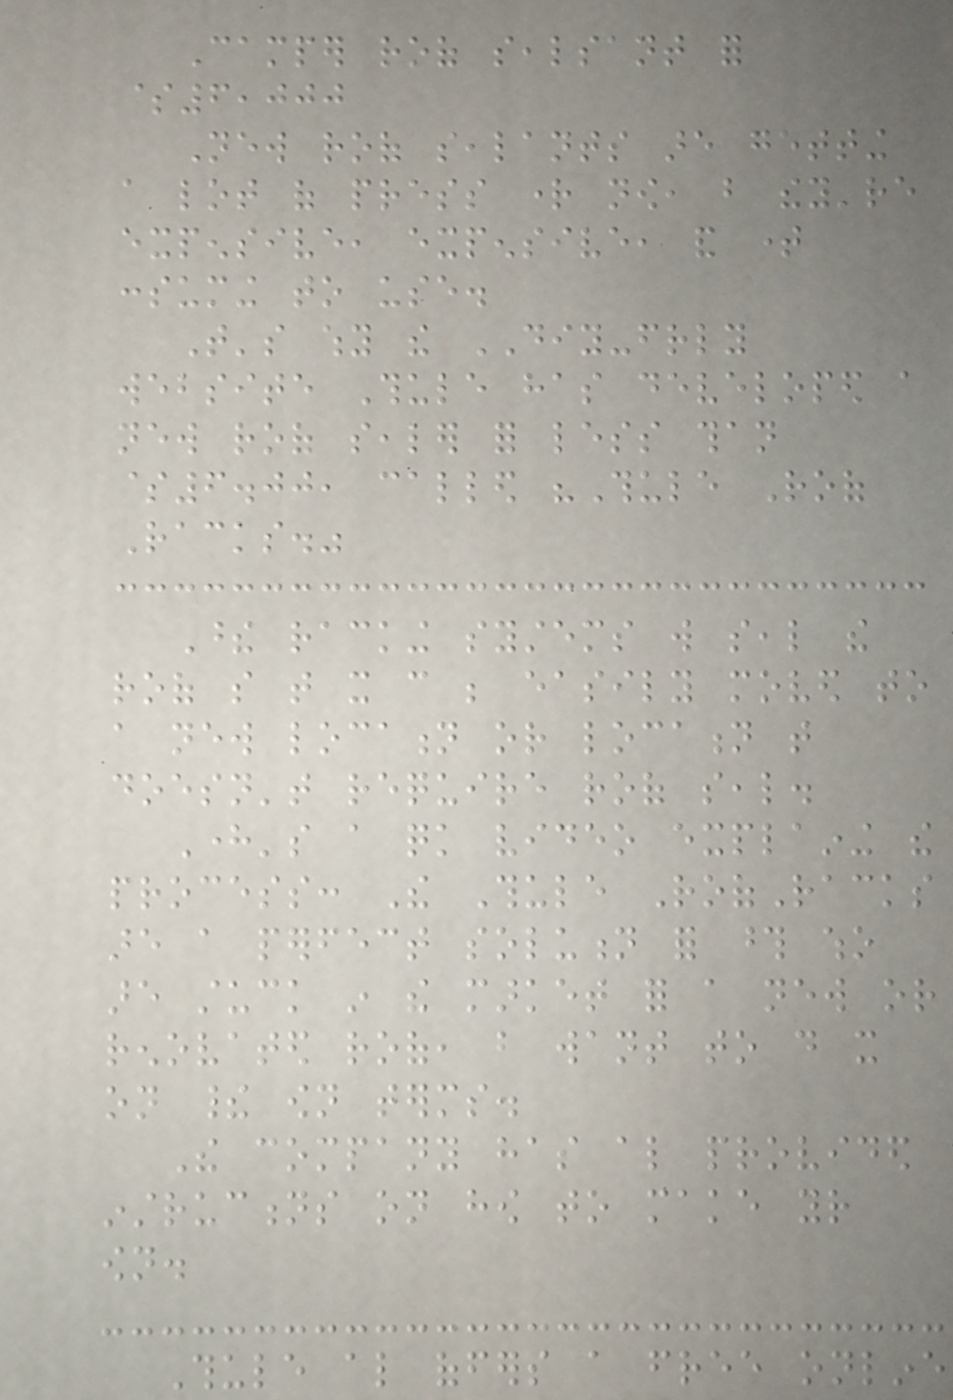Camper roof sealsant for
$6,000
New roof sealants are getting
a lot of press right now, but they're
expensive, expensive, and time
consuming to use.
That's why the DIY-friendly
website Thule has developed a
new roof sealer for less than
$6.00, called "Thule Roof
Racks."
These racking systems will seal the
roof so that it can be easily moved to
a new location or location that
doesn't require roof seal.
Here's a quick video explaining the
process: The Thule RoofRacks
are a perfect solution for those who
are stuck in the market for a new or
renovated roof, but want to do it
on their own terms.
The company has also provided
instructions on how to make your
own.
Thule also offers a free online
